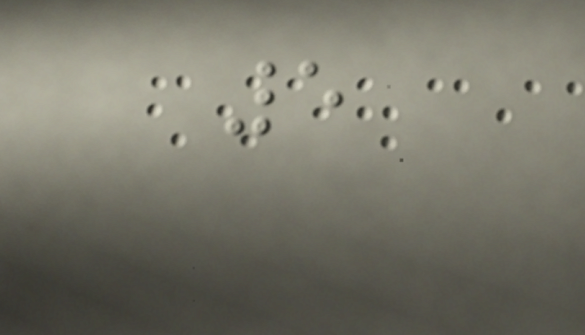5
